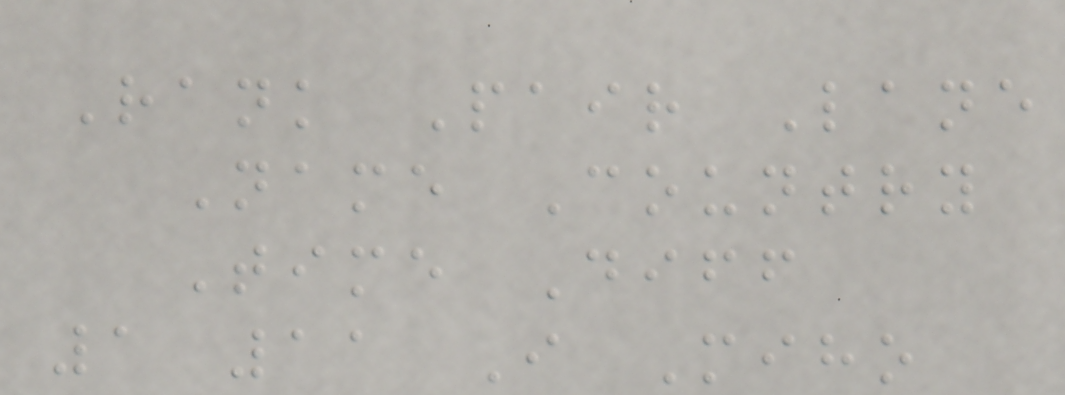Rank Pair Lane
Name Country
Time Diff
1 11 I Miho
